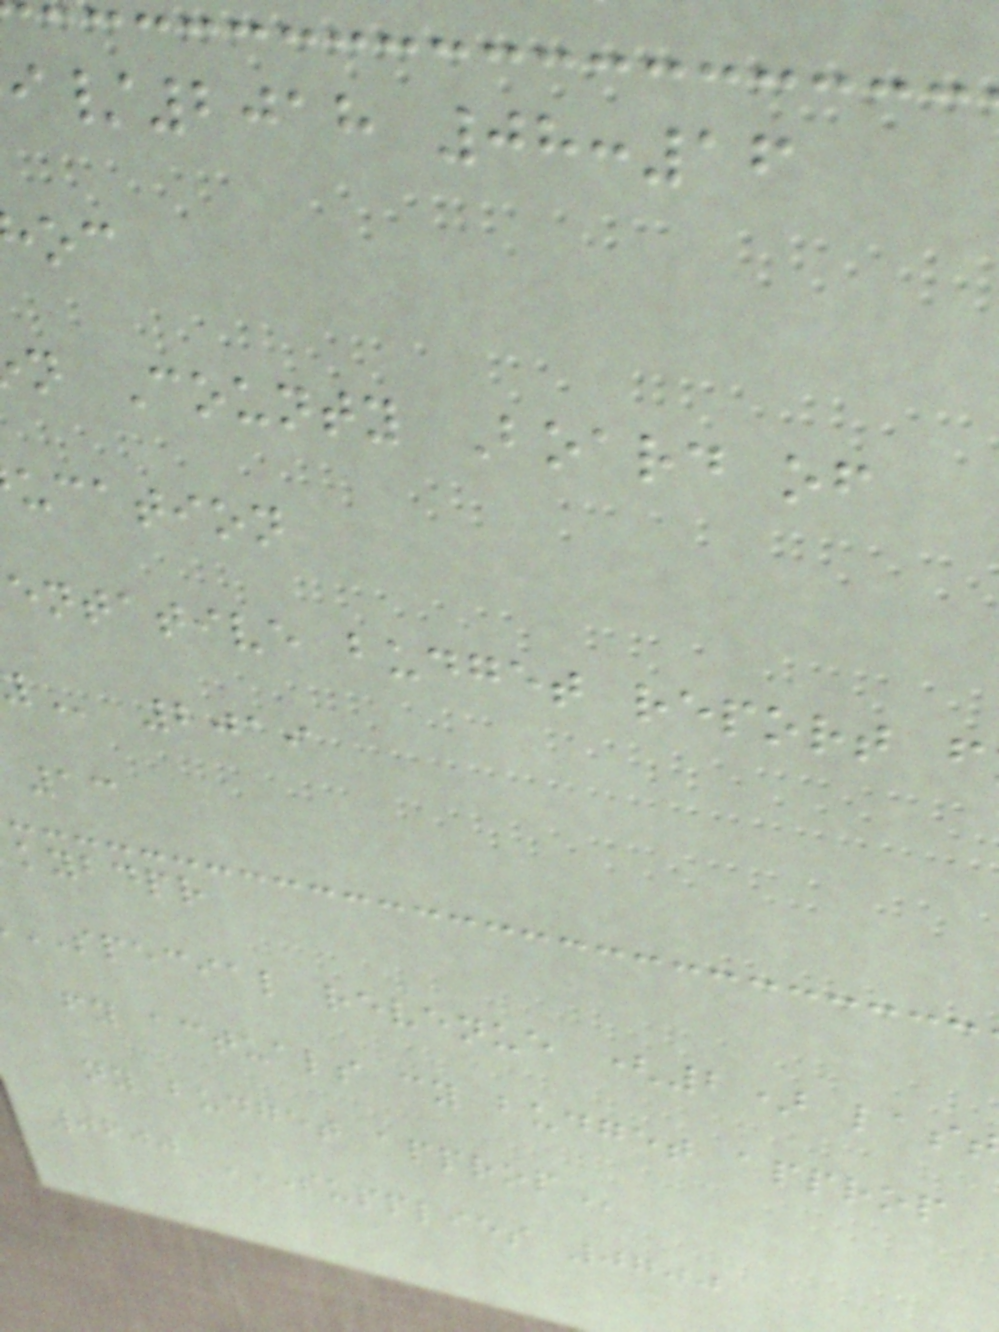/2018 08:16
n County Board of
ucation
entative budget report
2019
kybdpr
SPECIAL revenue (2)
fy actuals cy budget approp
ny budget
0600 SUPPLIES 0700
